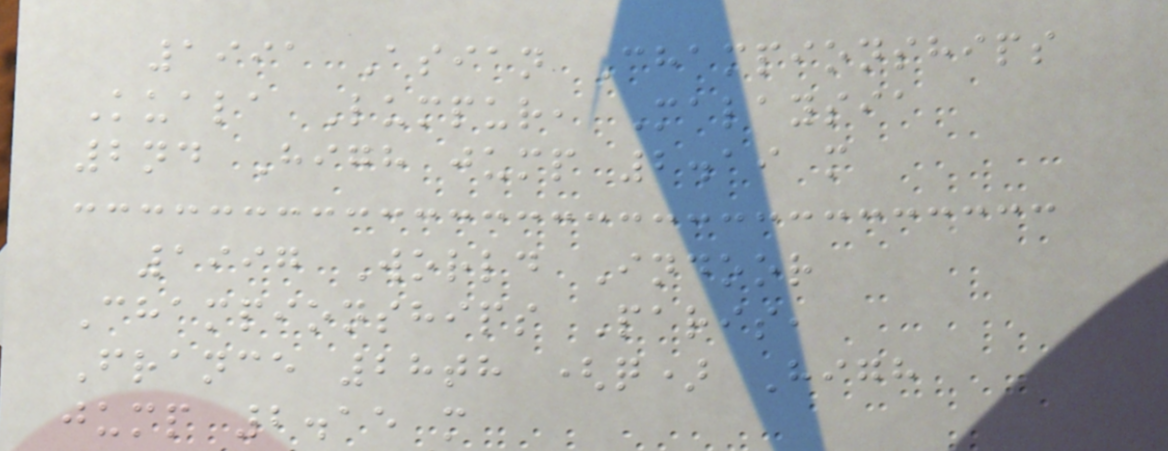1991 Asian Championships
Kuala Lumpur, Malaysia
2nd High jump 2.19 m
1997 World Indoor
Championships Paris,
France 28th (q) High
jump 2.15 m
